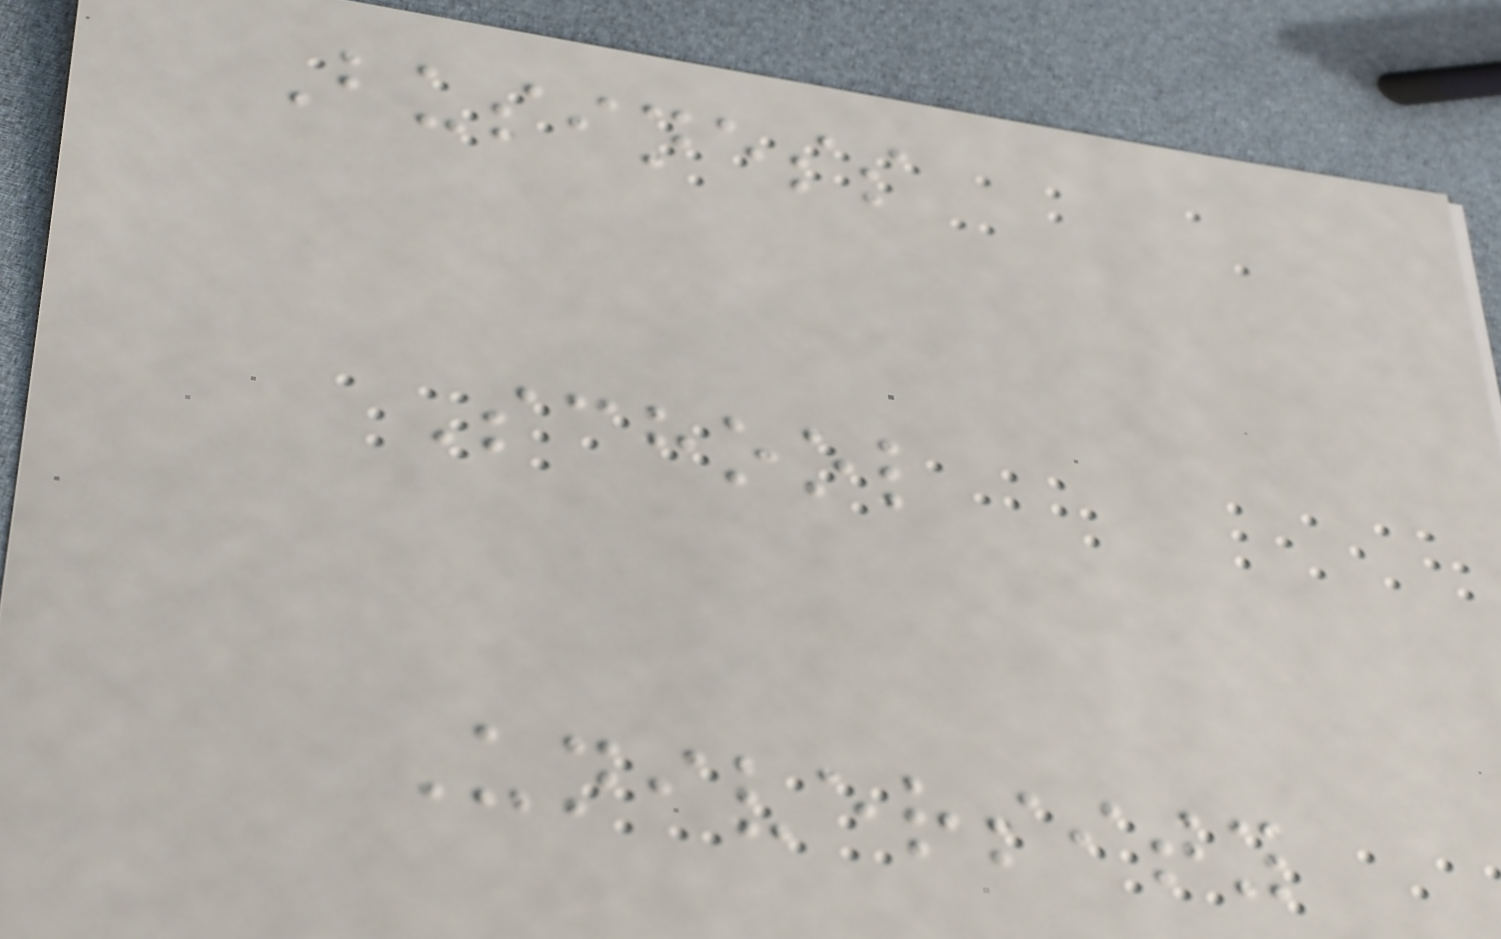Business
School
University
